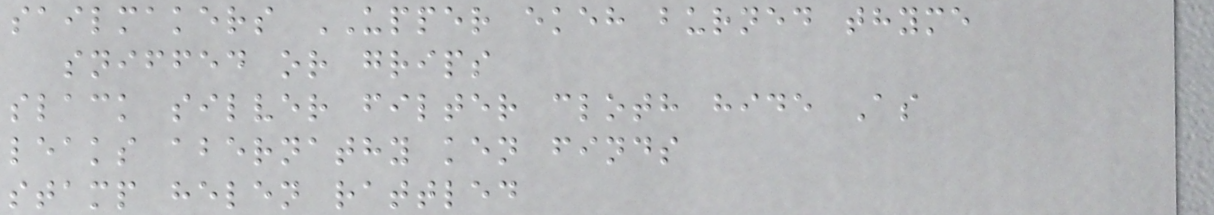sailmakers UPPER ekeh burned thyme
sniffed or grips
slack silver filter cloth hide As
leaks abernathy ken finds
stamp helen rattled
